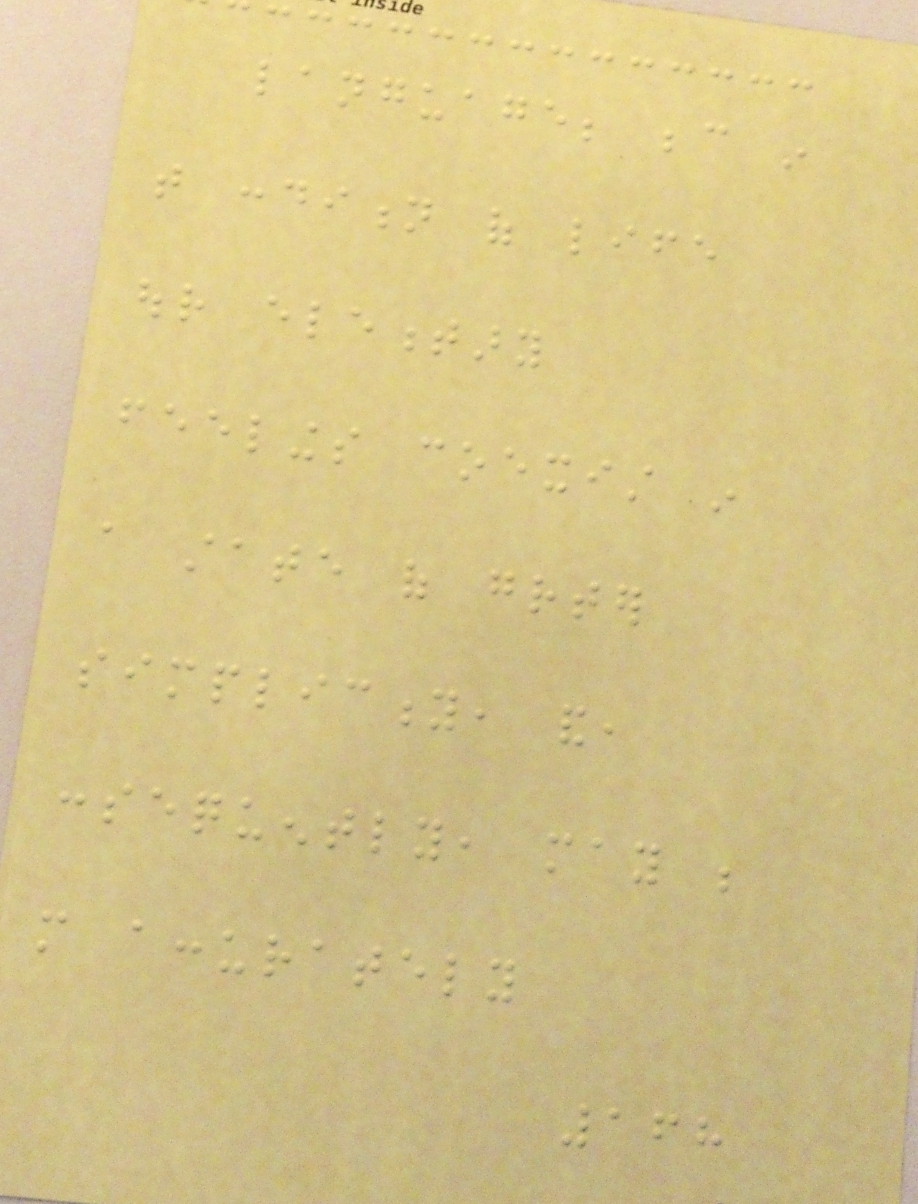language; because in
that condition of life
our elementary
feelings coexist in
a state of greater
simplicity, and,
consequently, may be
more accurately
168
